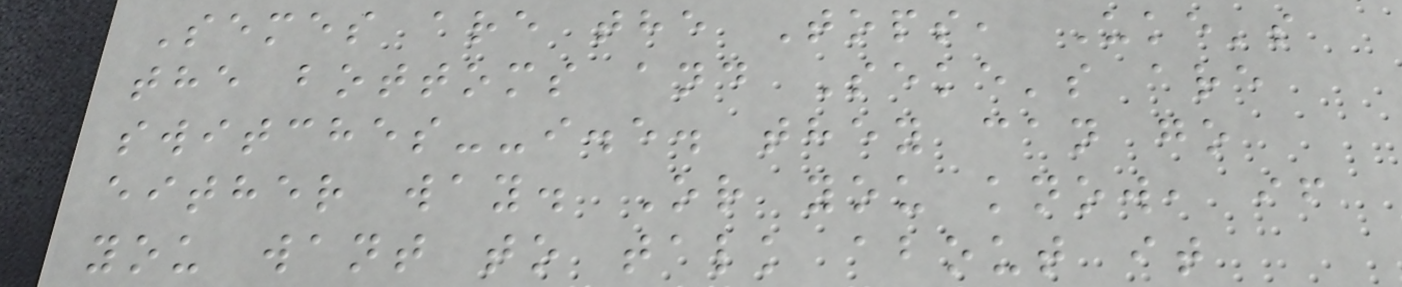Semes are the Tops, Uke's
the bottoms and Seke's are
switches--i.e. they can go
either way. Or you know, if
you want to talk about it
